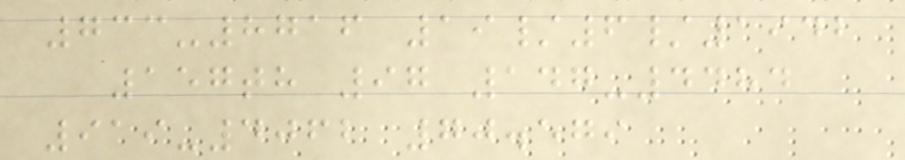733-8716 19/6/1942
157th 97 147-4484
919-4062 70.579
